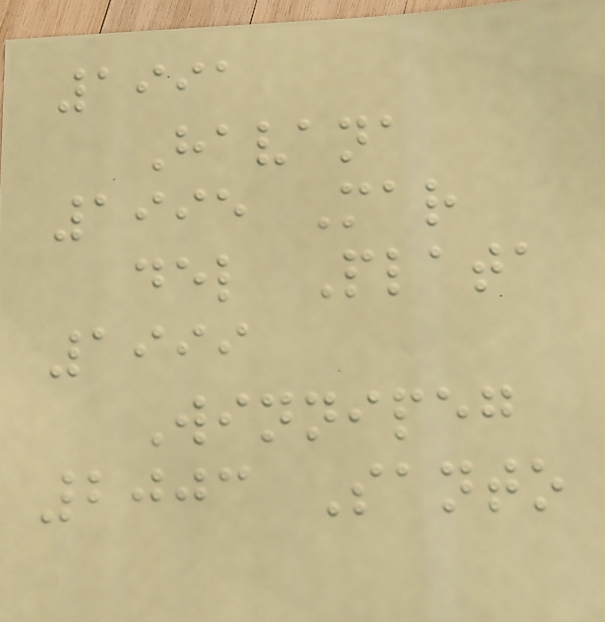1991
Havana
1995 Mar
del Plata
1999
Winnipeg
2003 Santo
